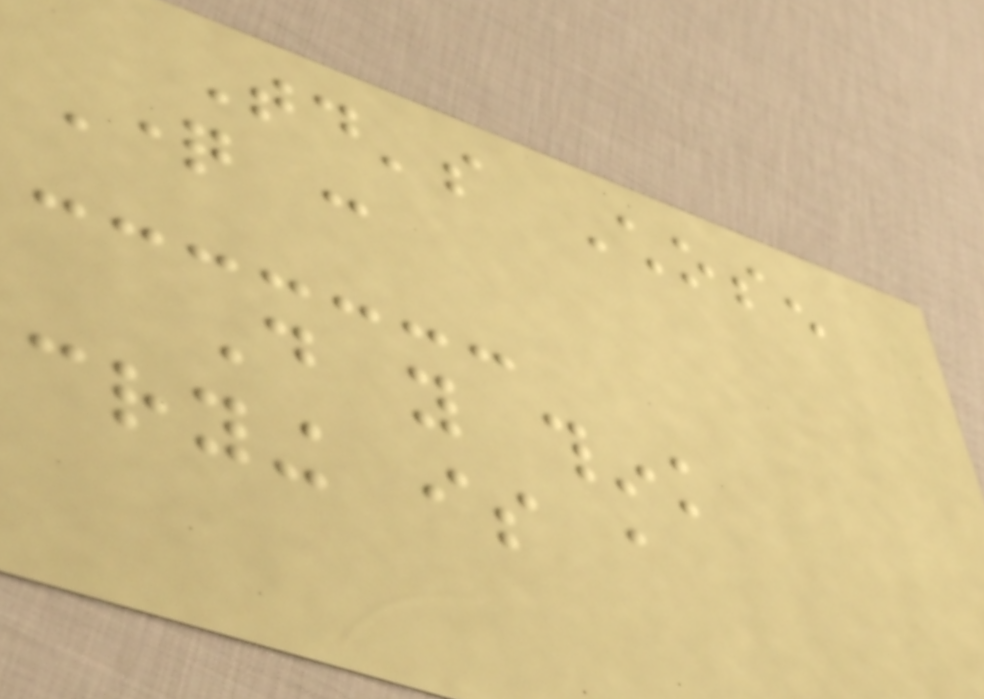Today's Chosen
Question :
Do you think
crying is a
